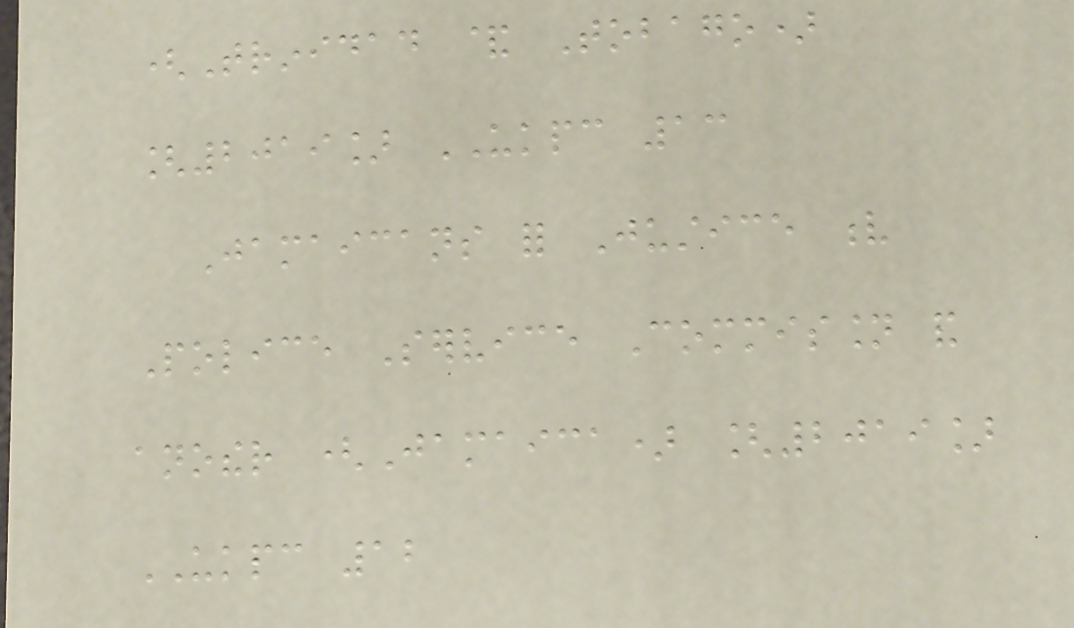(Trinidad & Tobago)
[2019] UKPC 13
Jamaicans for Justice v
Police Service Commission and
another (Jamaica) [2019]
UKPC 12
